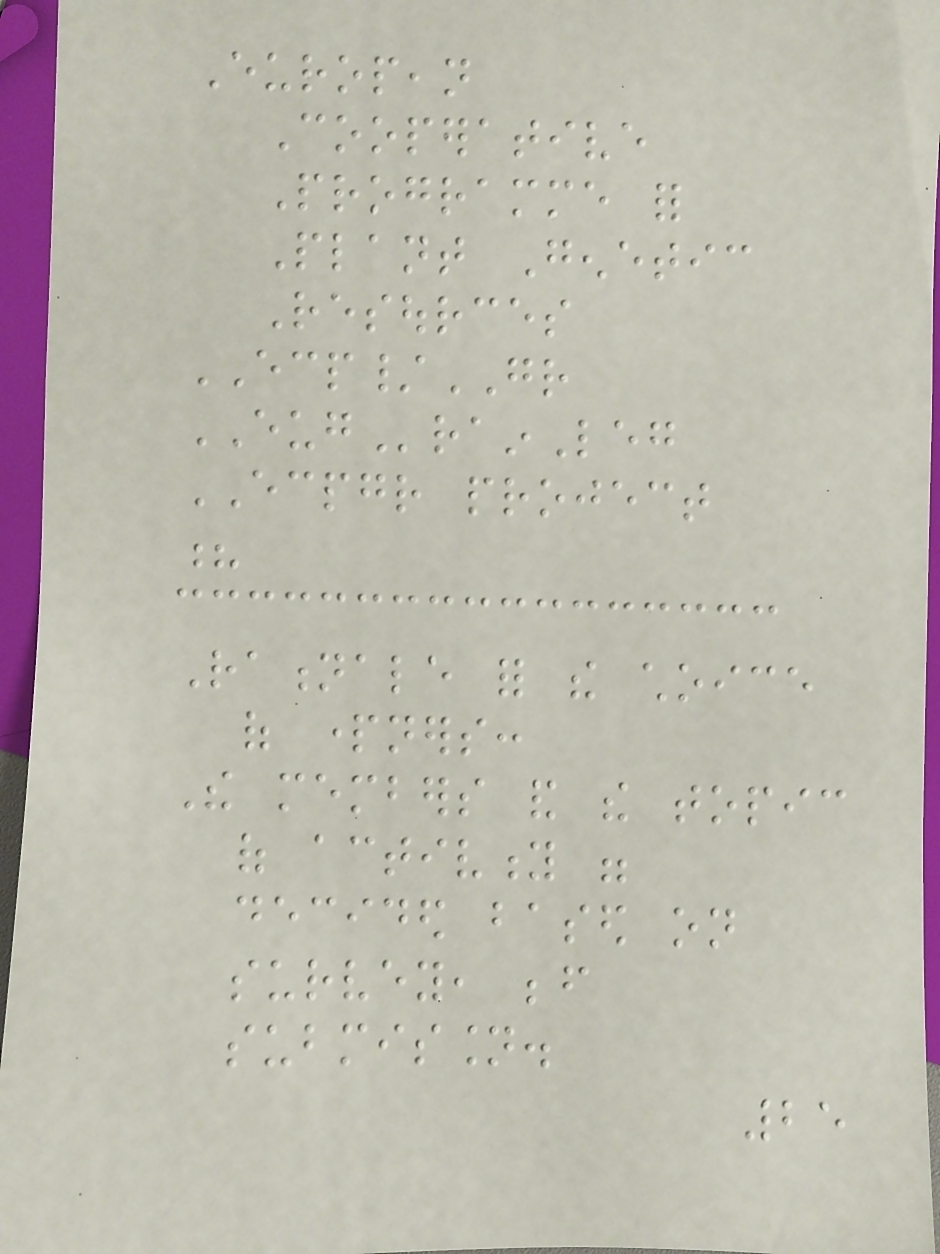European
Cooperative
Programme for
Plant Genetic
Resources
ECP/GR
EUGrainLeg
ECPGR project
?
Rationale for the choice
of partners:
The members and the topic
of activity were
decided based on
survey, before
submission.
25
